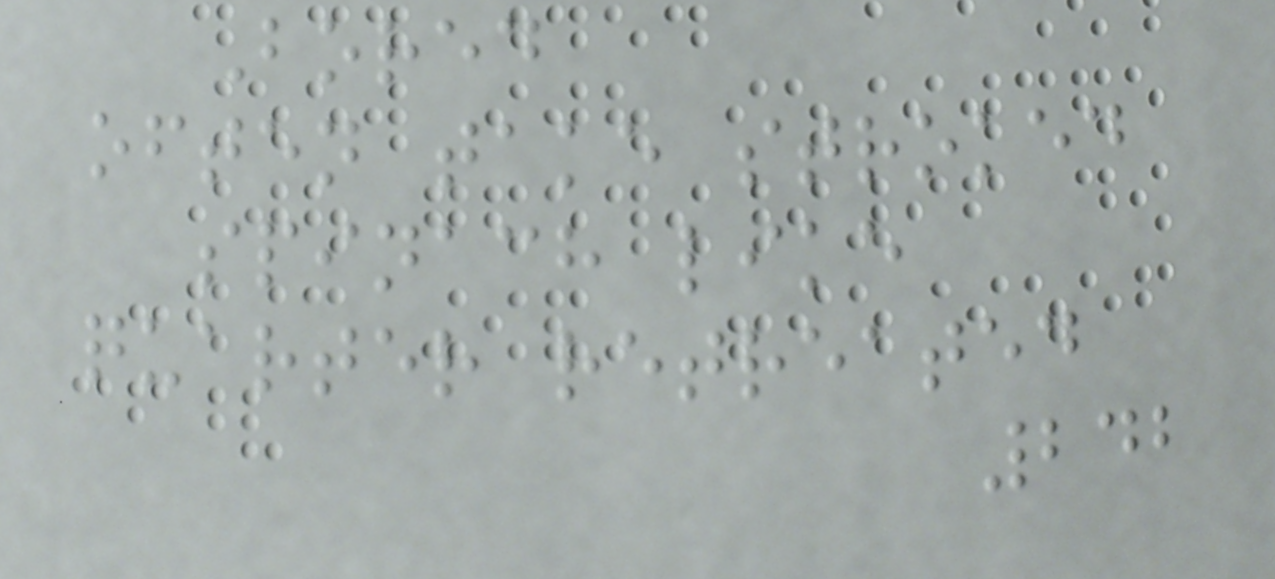Bored
often take stroked
spinach like
quarter retreated
242
